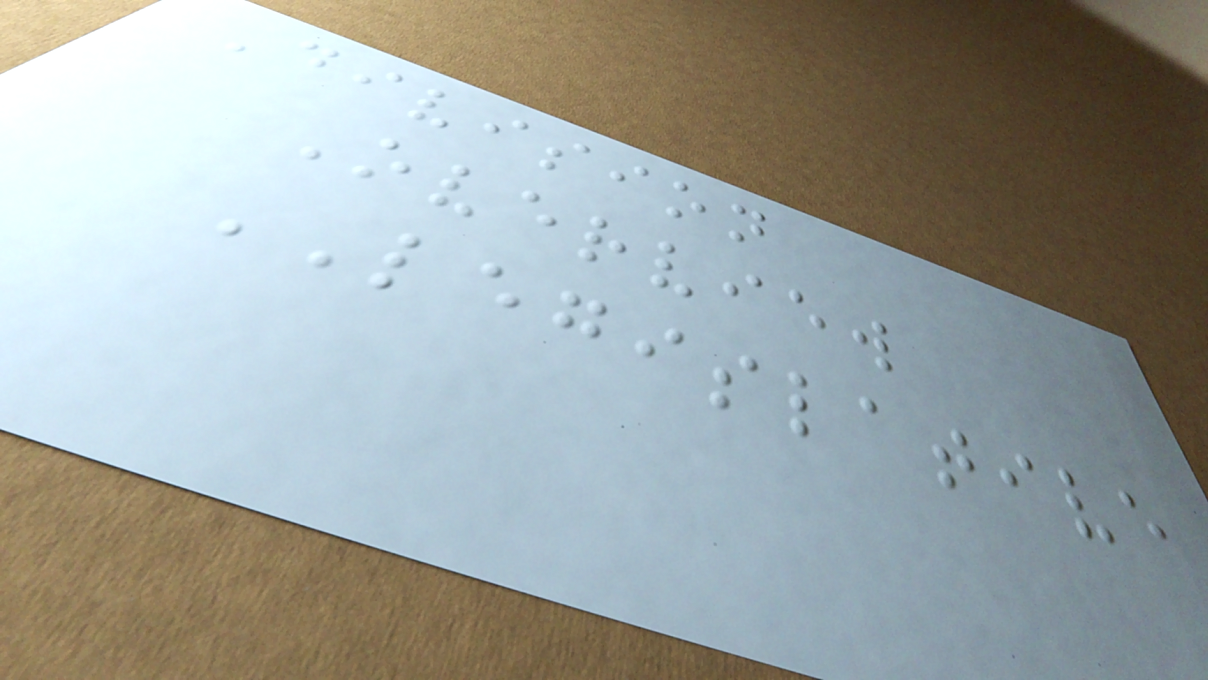Division
Overview
LEGISLATIVE
